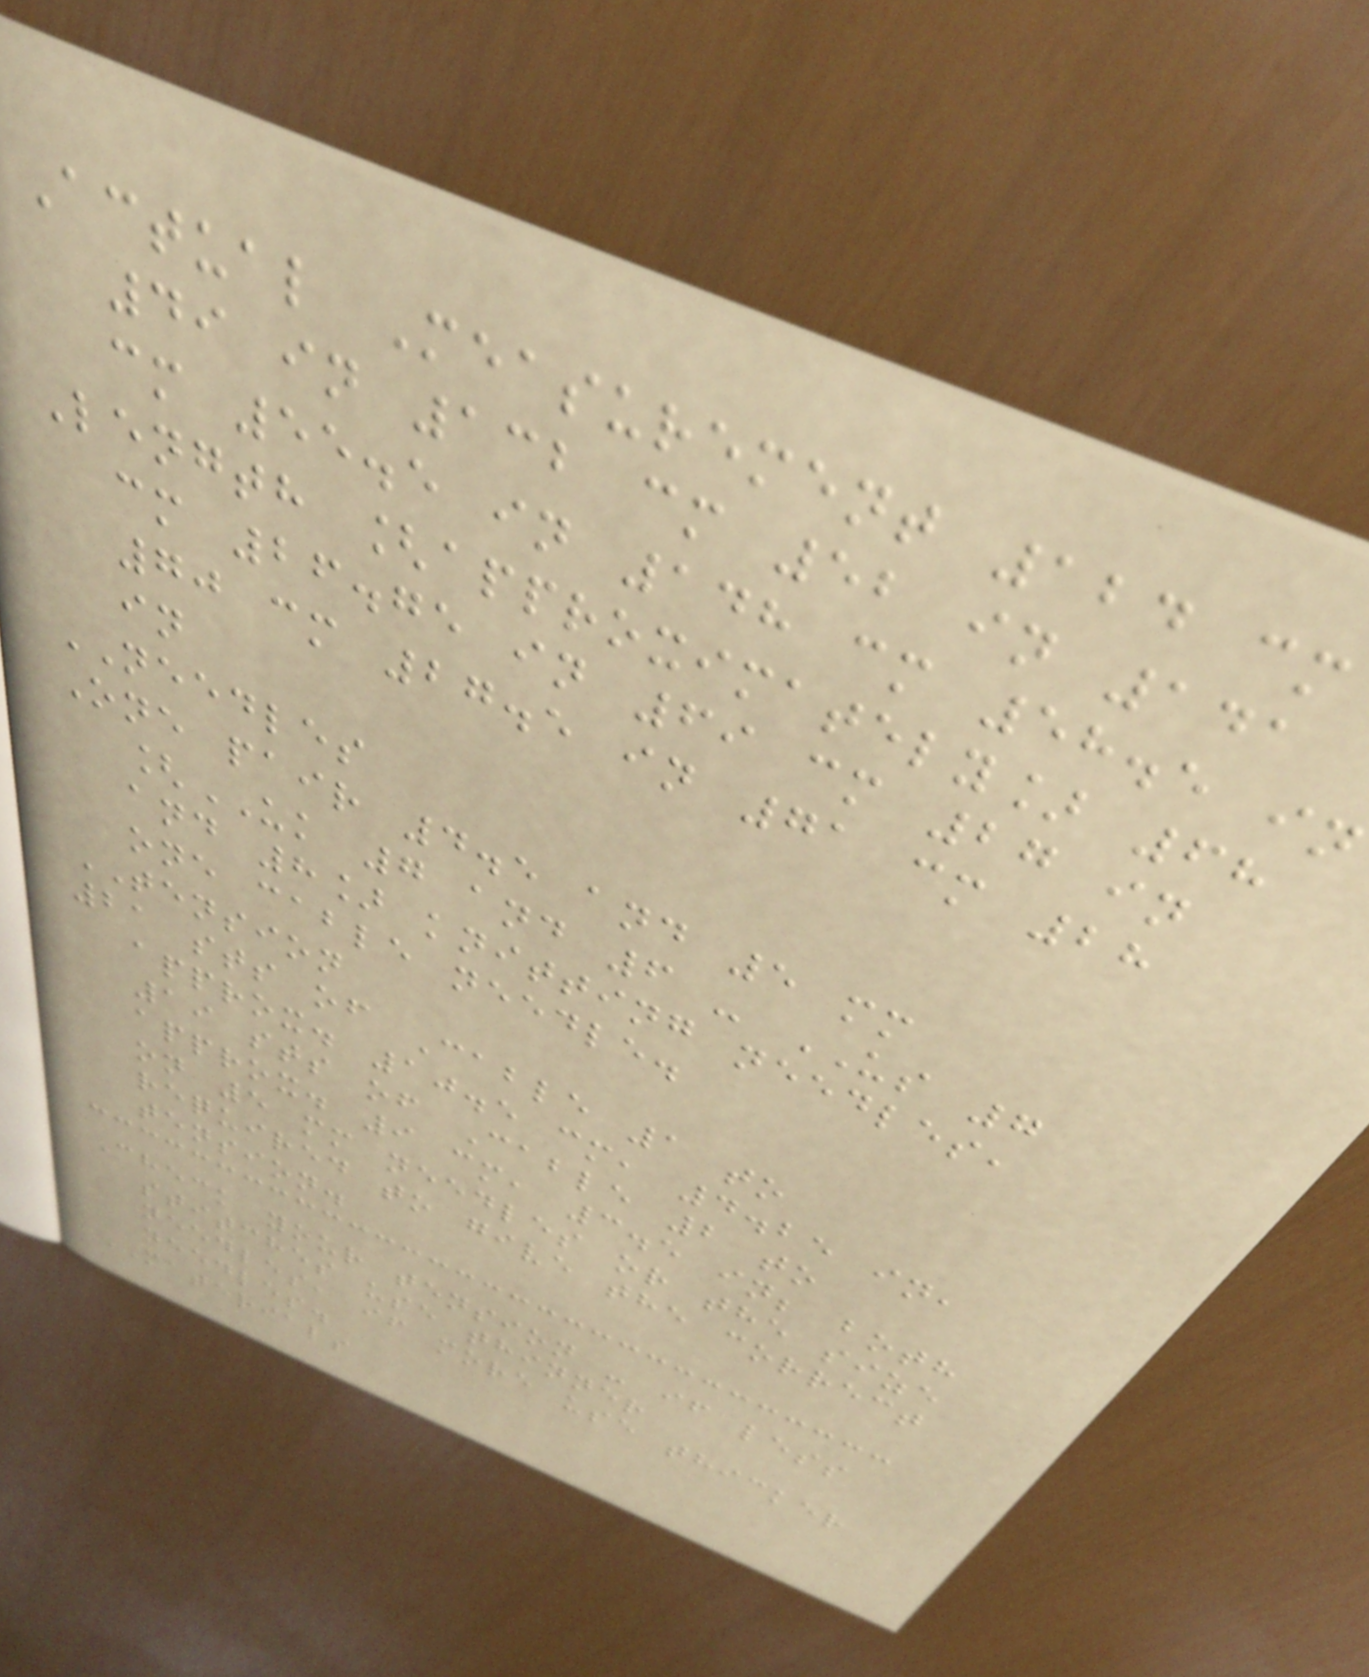Actual Measurement 124 cm
49 in 132 cm 52 in 141
cm 55.5 in 148 cm 58.5 in
Length [approximately] 68
cm 26.75 in 69 cm 27 in
70 cm 27.5 in 71 cm 28
in
NEEDLES
One pair 4.5 and 5 mm
[UK 7 and 6 - US 7
and 8] knitting needles,
one cable needle.
TENSION
21 sts of Cable 1 to
approx. 10.5 cm, 4.25 in,
19 sts of Cable 2 to
approx. 9 cm, 3.5 in; both
on 5 mm needles or the size
required to give the correct
tension.
Check your tension - if less
stitches use thinner
needles, if more use thicker
needles.
MATERIALS
